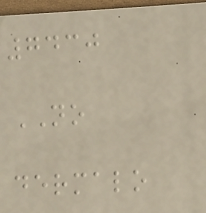7430
NO
dermalo
